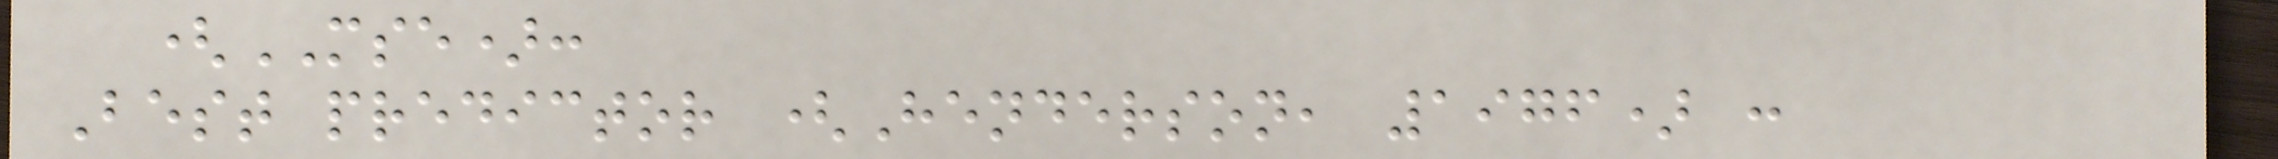(MSE):
Best predictor (Henderson, 1976) :
